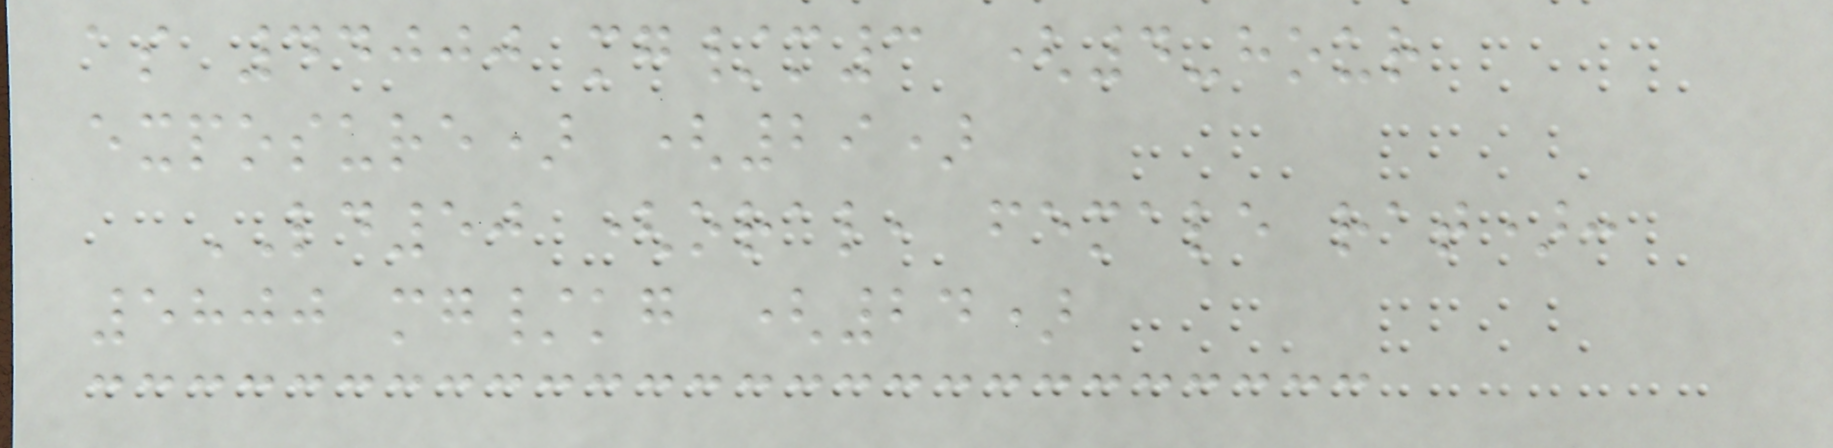as 44000 mg/m3 (4-hour
exposure) (29)
LD50 (oral, female rat):
5800 mg/kg (24)
